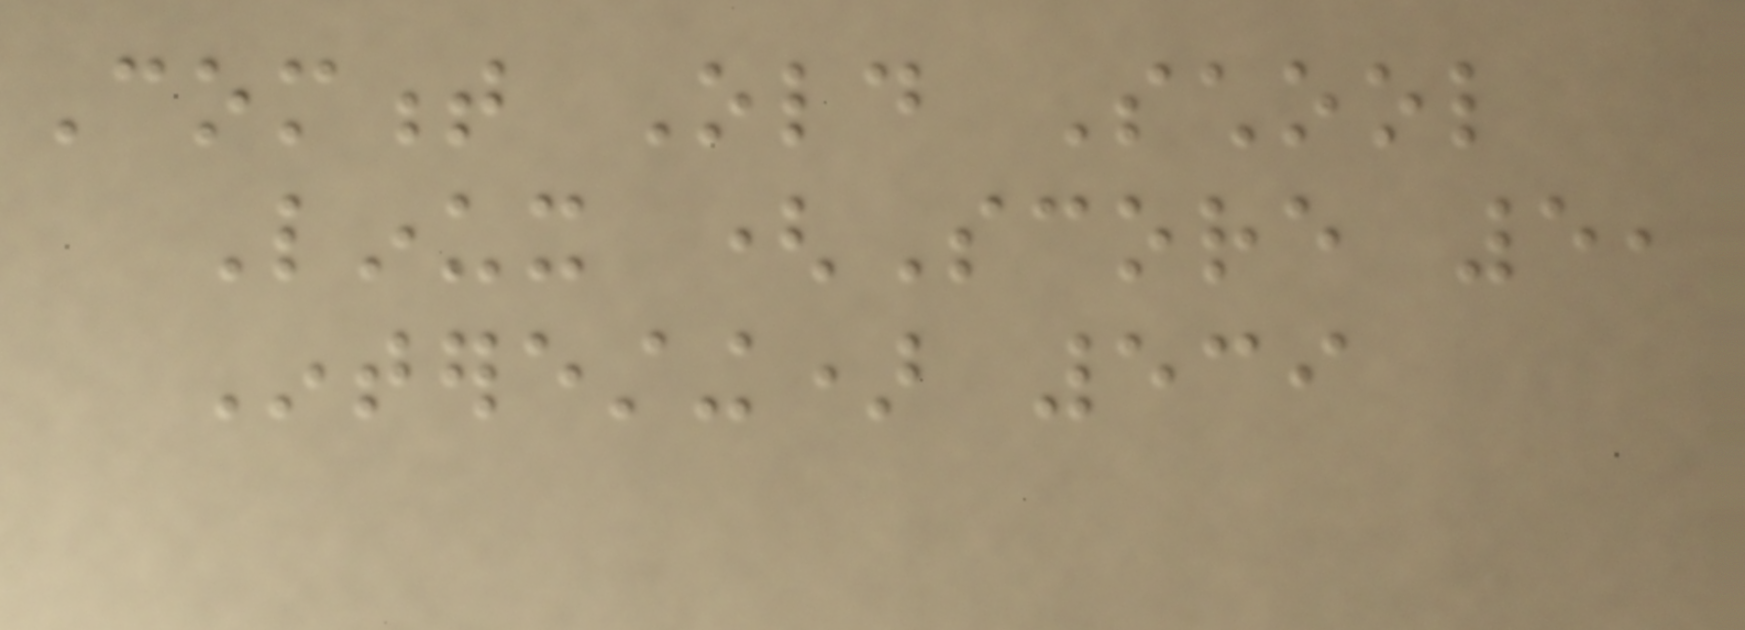Comment Old School
Linux (Score 5,
Interesting) 539
